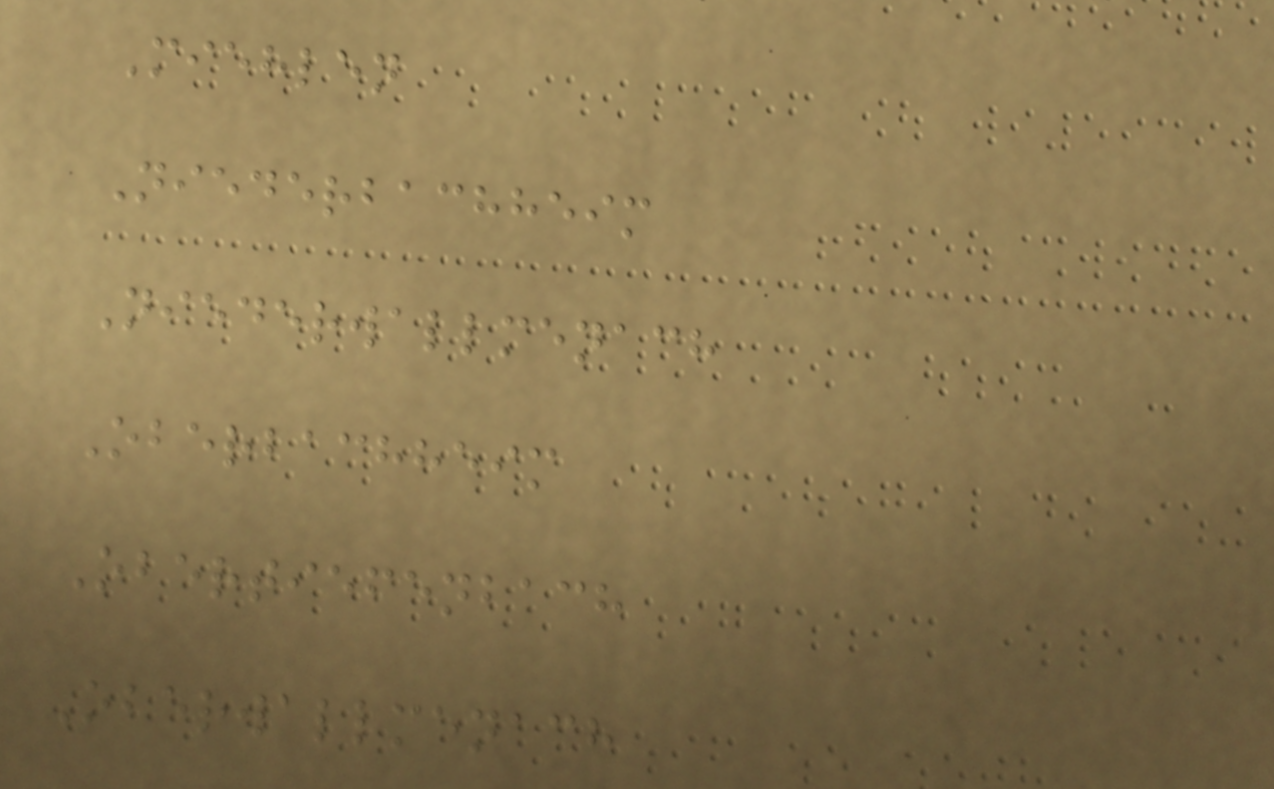Miehlen
Niederbachheim
Niederwallmenach
Oberbachheim
Obertiefenbach
Oberwallmenach
